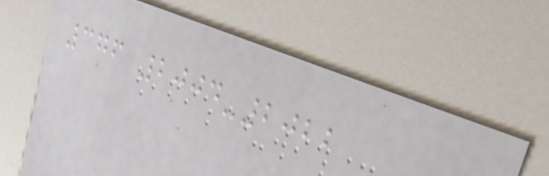376 2004-2022
